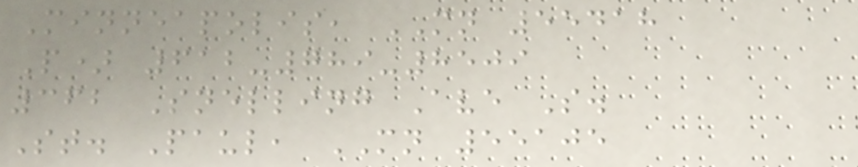Minneapolis, MN 55418
P) 612-789-8509
362 Snelling Ave S.
St. Paul, MN 55105
